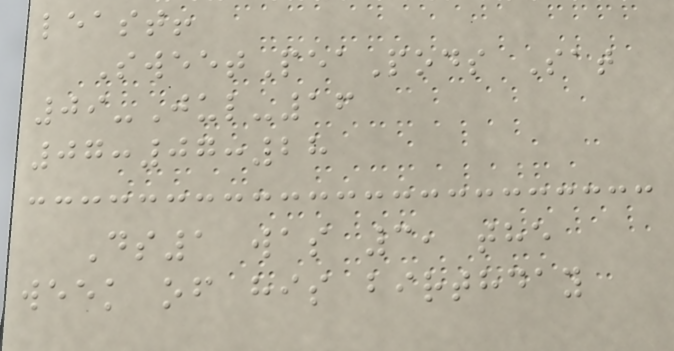least!
SweetPeaPods Sat
09-Jul-16
07:07:28
Ds1 was 3, the
week of his birthday
